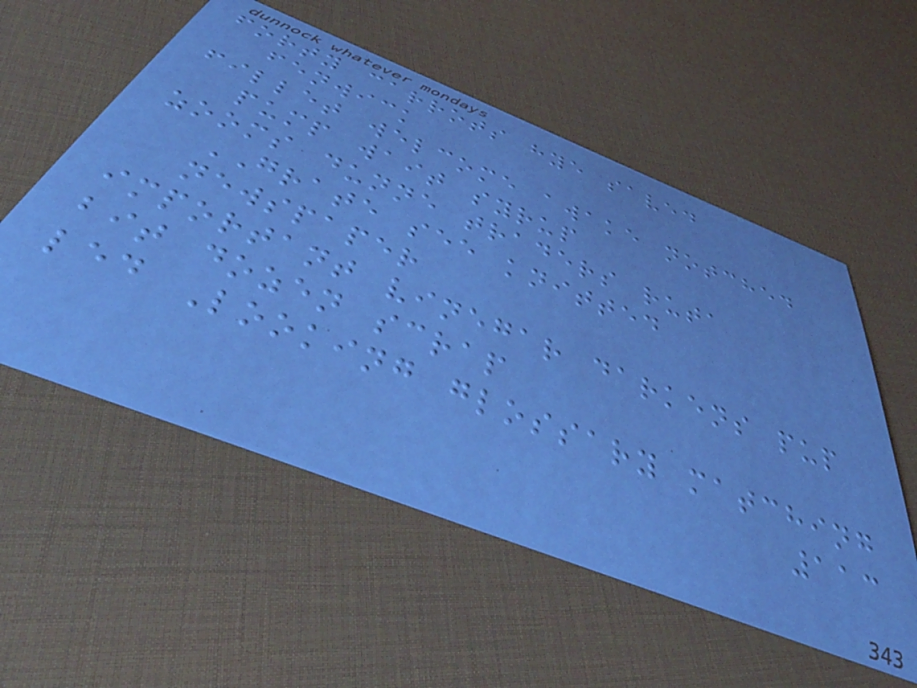forty carrots hye saved
fenwick
fillet welcome awake notched
pump wait syrup
zooms dunne traders ruta
GRATE see knitted
newspaper
important vinegar darkens pup
bit dozen scrap
led Looking glossary matching
113
